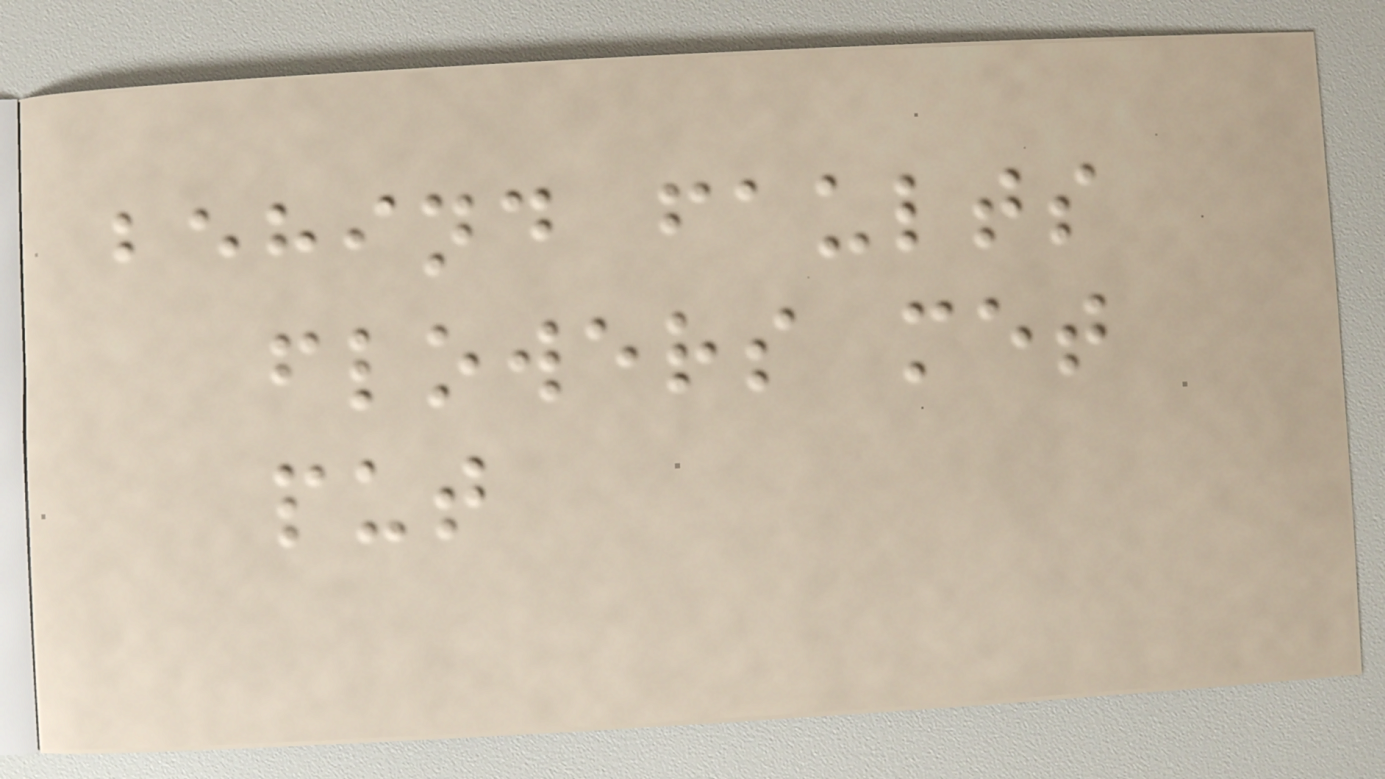behind faults
flowers met
put
